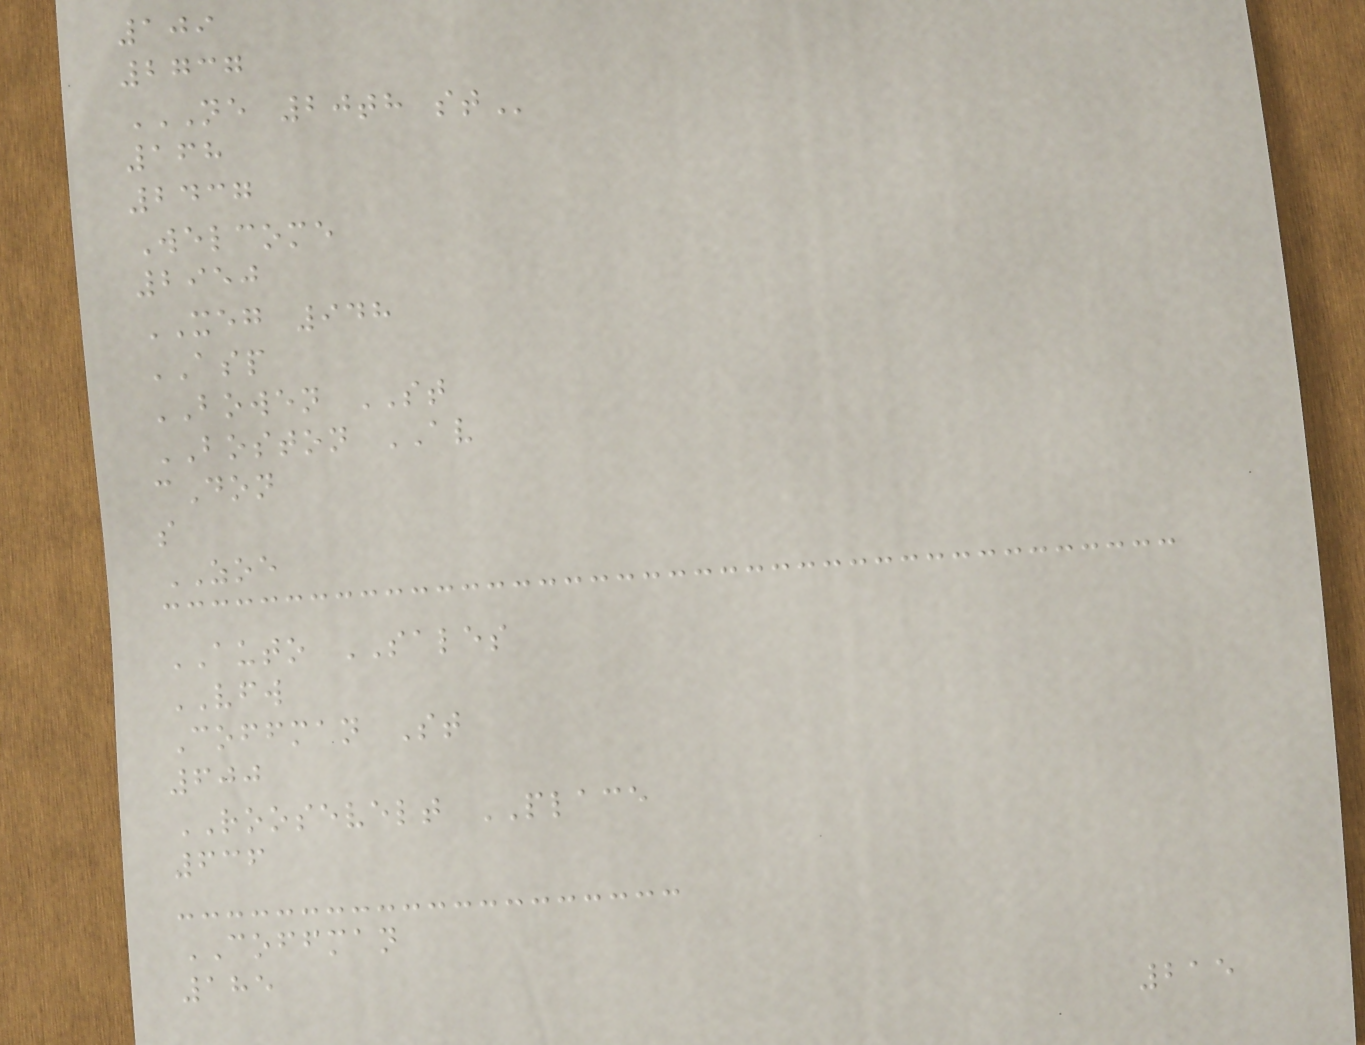109
2737
NE 20TH ST
168
2437
Welcome
2950
XEG 948
ASP
BOWEN ST
BOSTON AV
cDon
s
ZOE
AUTO SALES
VFW
Coffman St
600
ROOSEVELT PLACE
636
COFFMAN
185
215
